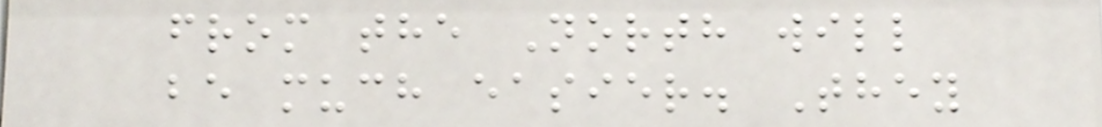from the North will
be much easier. They
